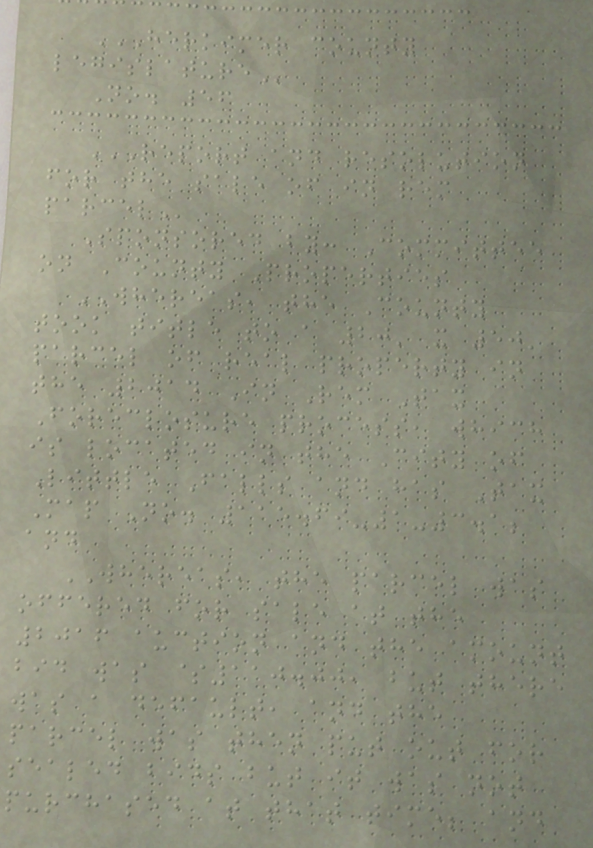HERKIMER COUNTY
LEGISLATURE
No. 56
REPORT AND RESOLUTION
FOR THE SALE OF IN REM
PARCEL
Sponsored by: Committee
on County Properties
WHEREAS, the County
took title to a 20' x 50'
parcel of real property in
the 2014 In Rem Tax
Foreclosure process, which
is located in the City of
Little Falls and has Tax
Map No. 115.69-1-3.1;
and
WHEREAS, the parcel was
offered for sale at the
2016 auction and the amount
bid was $110.00, but there
was a default, and the
parcel was then put out for
sealed bids but it was not
purchased at that time; and
